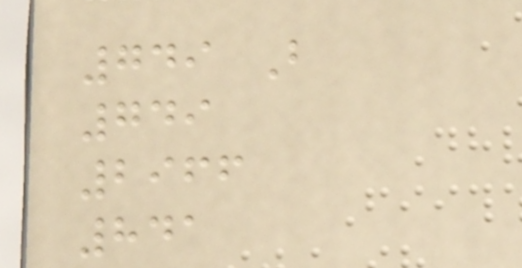749 B
749
2966
841
